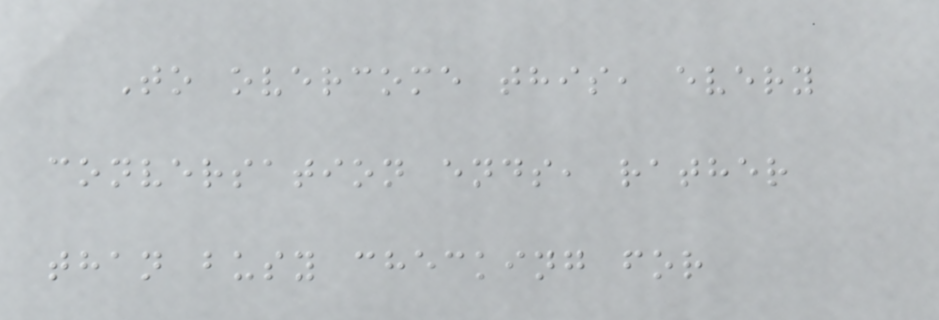To overcome this, every
conversation ends, rather
than busy checking for
